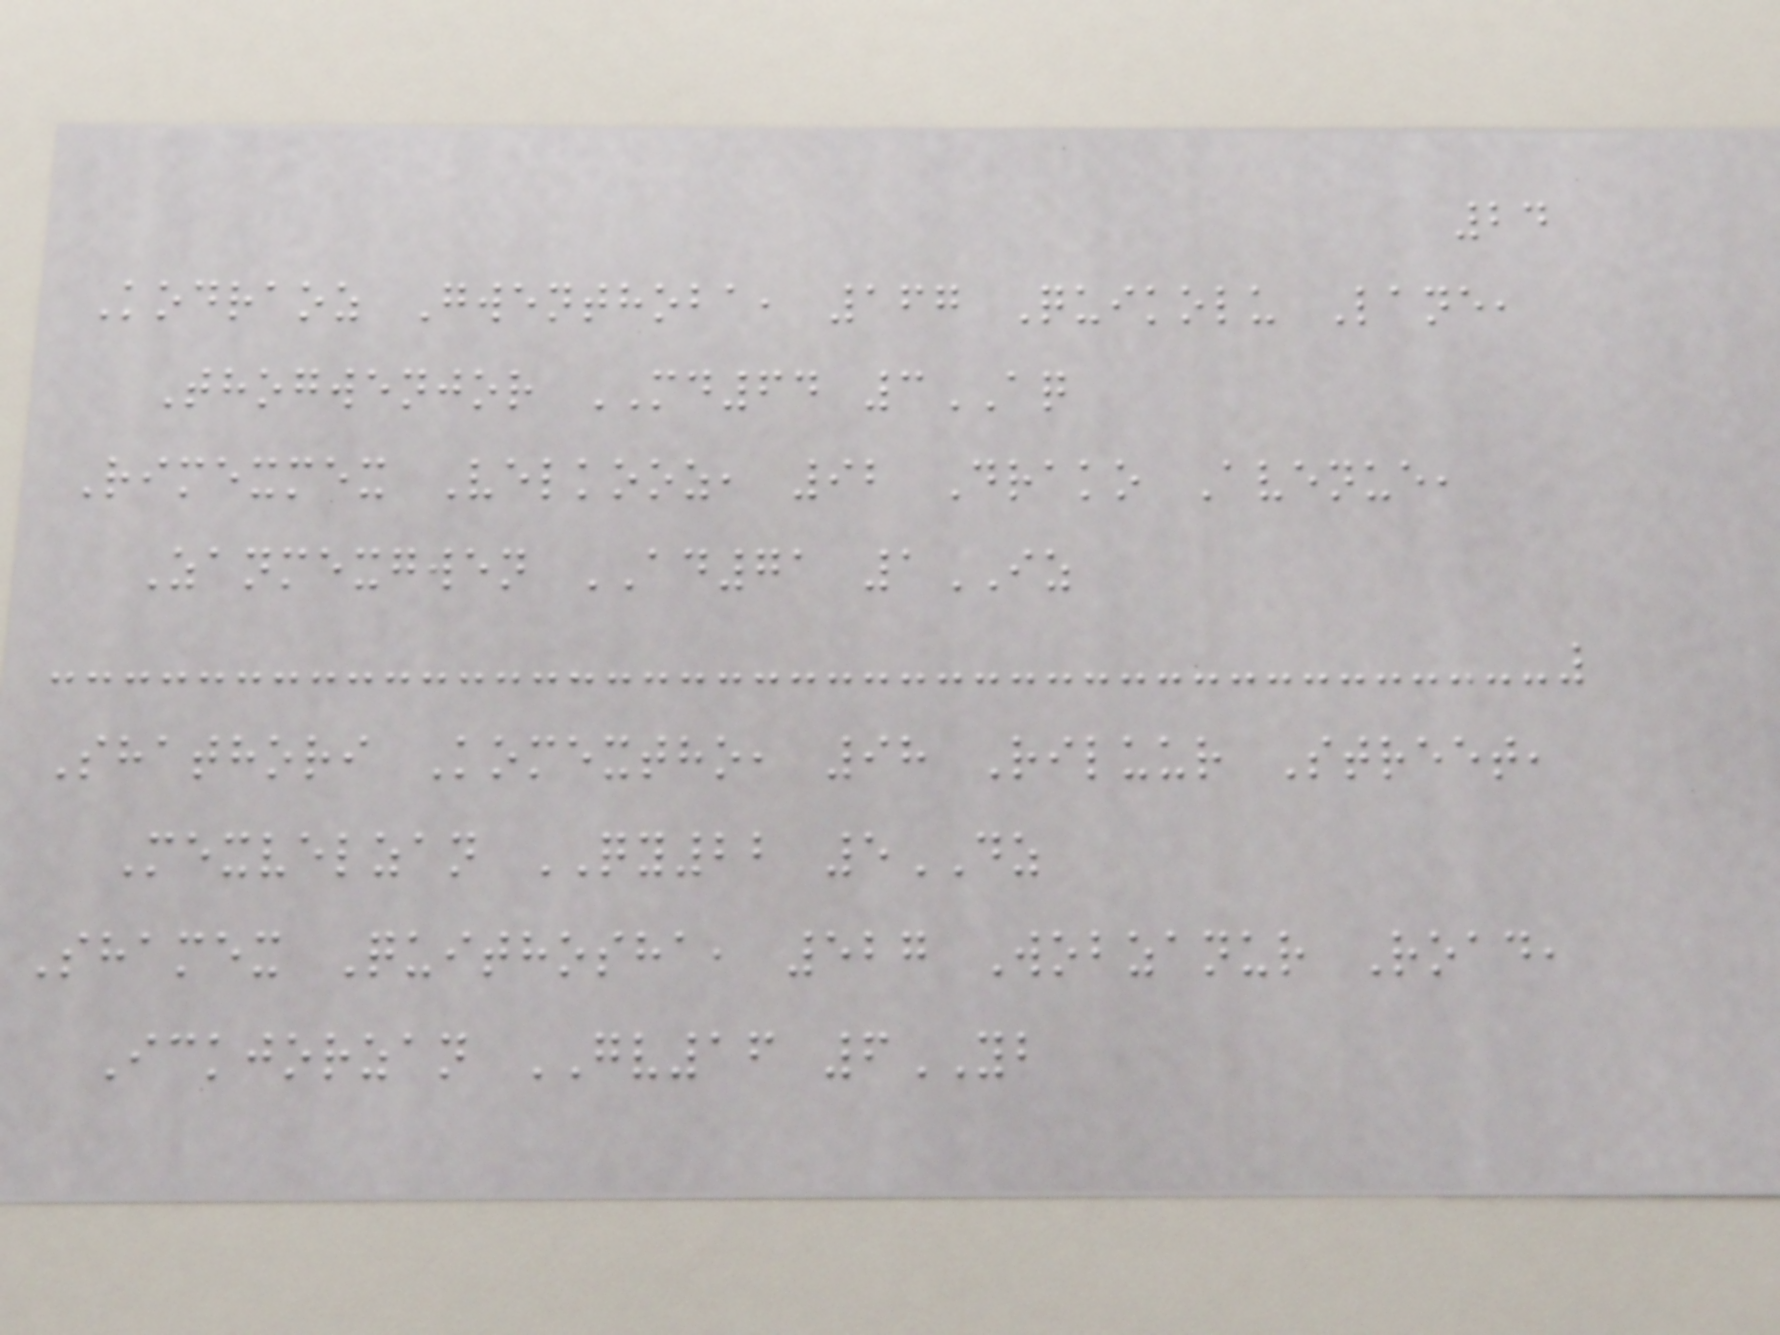24
Kodraoz Gwenthoba, 167 Quikolu Lane,
Thogwenjor MD64 3AQ
Rimexmex Velkooz, 92 Drako Avenue,
Zanmexgwen AD71 1IZ
Shathori Komextho, 98 Riluur Street,
Mexvelzan QY22 5DZ
Shamex Quithosha, 527 Wobzanur Road,
Ickjorzan GV16 6YB
